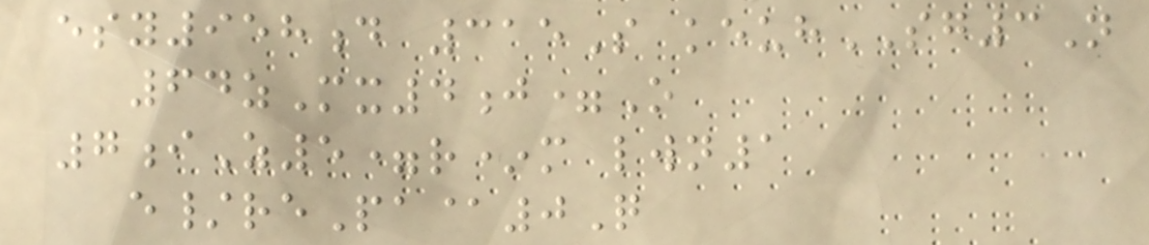esy958d 315S keuhSG3N
64zMx4j=O
7iZ5=r*m lwn1
e/rePa@0Q
